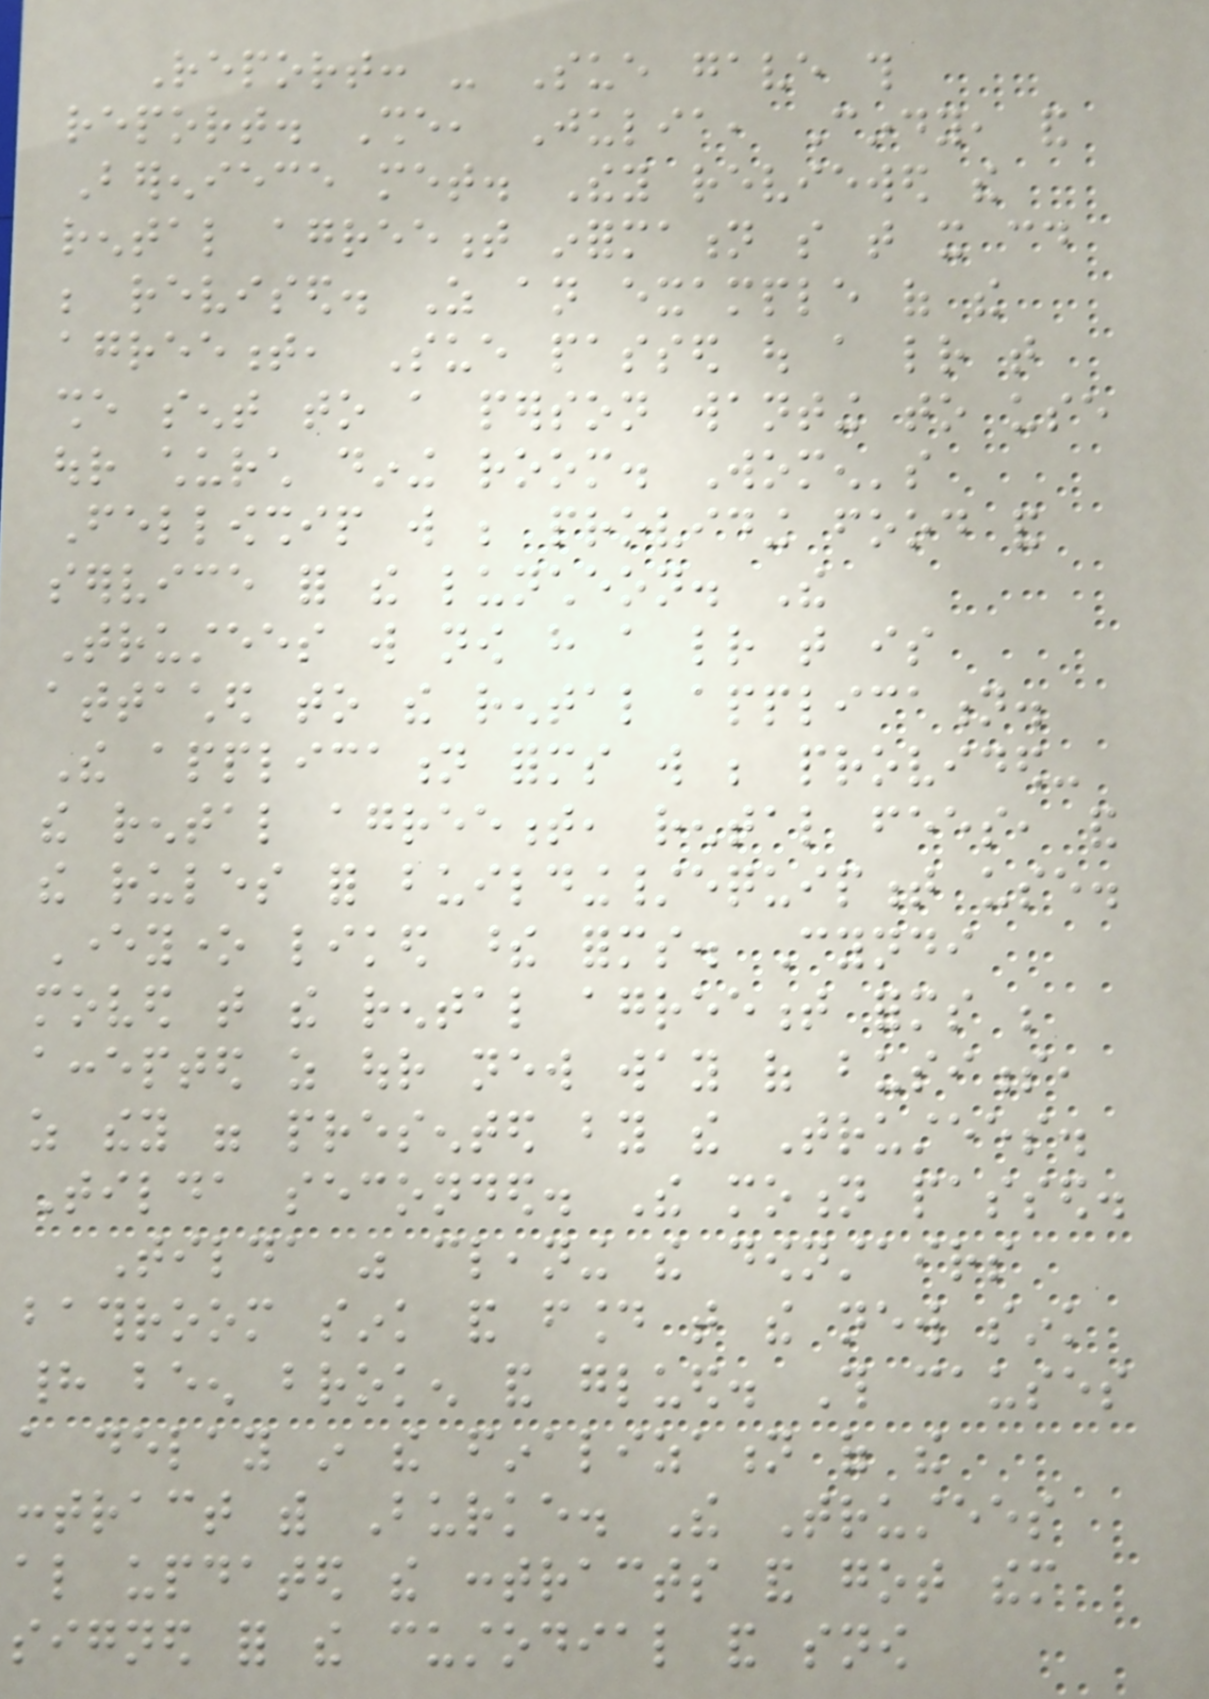Report: - Sue gave this
report. She, Julia, Cindy, and
Bereniece met. They reviewed the
rental agreement information so that it could
be revised. As an example of the
agreement, Sue passed out a letter that
she sent to a person wanting to use
our church dining room. Women's
Fellowship will be providing food and
service for the luncheon. The
Trustees will now have a letter that is
attached to the rental application.
The application forms will be provided-
the rental agreement, rental fees, and
the rules for building/equipment use.
Everyone liked these forms. Cyndi
moved that the rental agreement forms be
accepted as our new way of business,
as they were presented by the Trustees.
Tilda seconded. The motion passed.
Tilda was cleaning the downstairs
bathroom sink and found that the new sink
had been broken and glued. This causes
a delay in the finalization of the
contract with Burke. The Trustees
also updated the contracts and got them
signed for the custodial and snow
